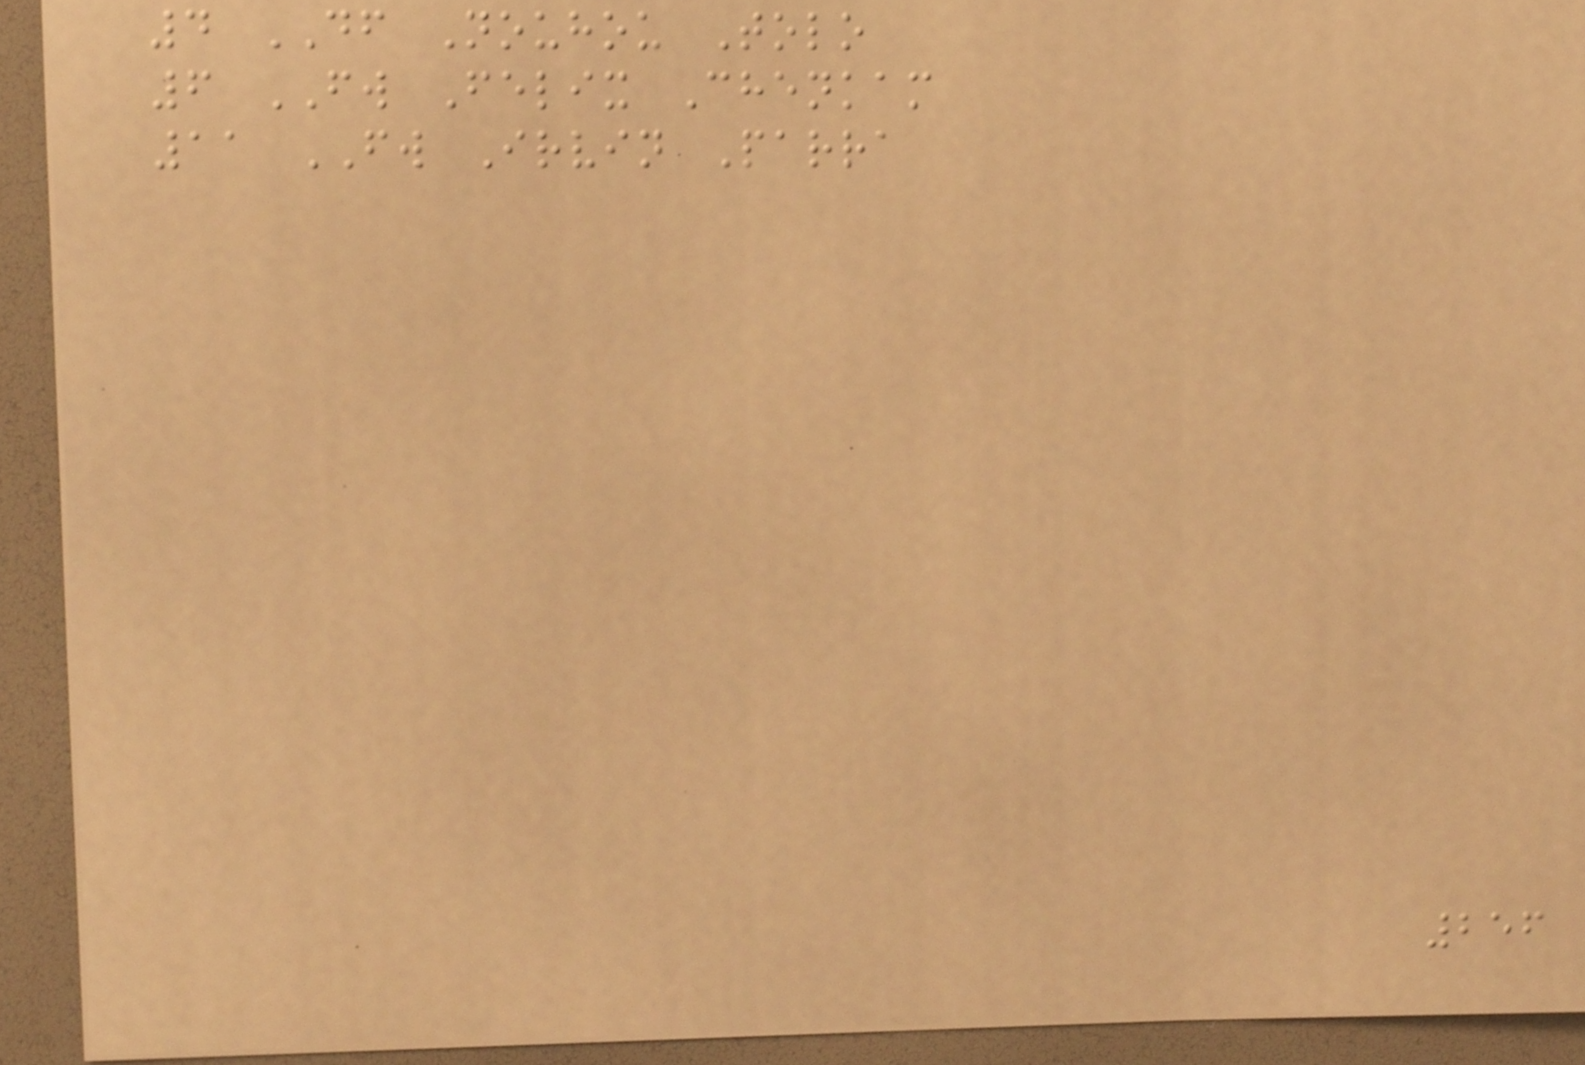4 DF Nouhou Tolo
6 FW Felix Chenkam
11 FW Irvin Parra
256
